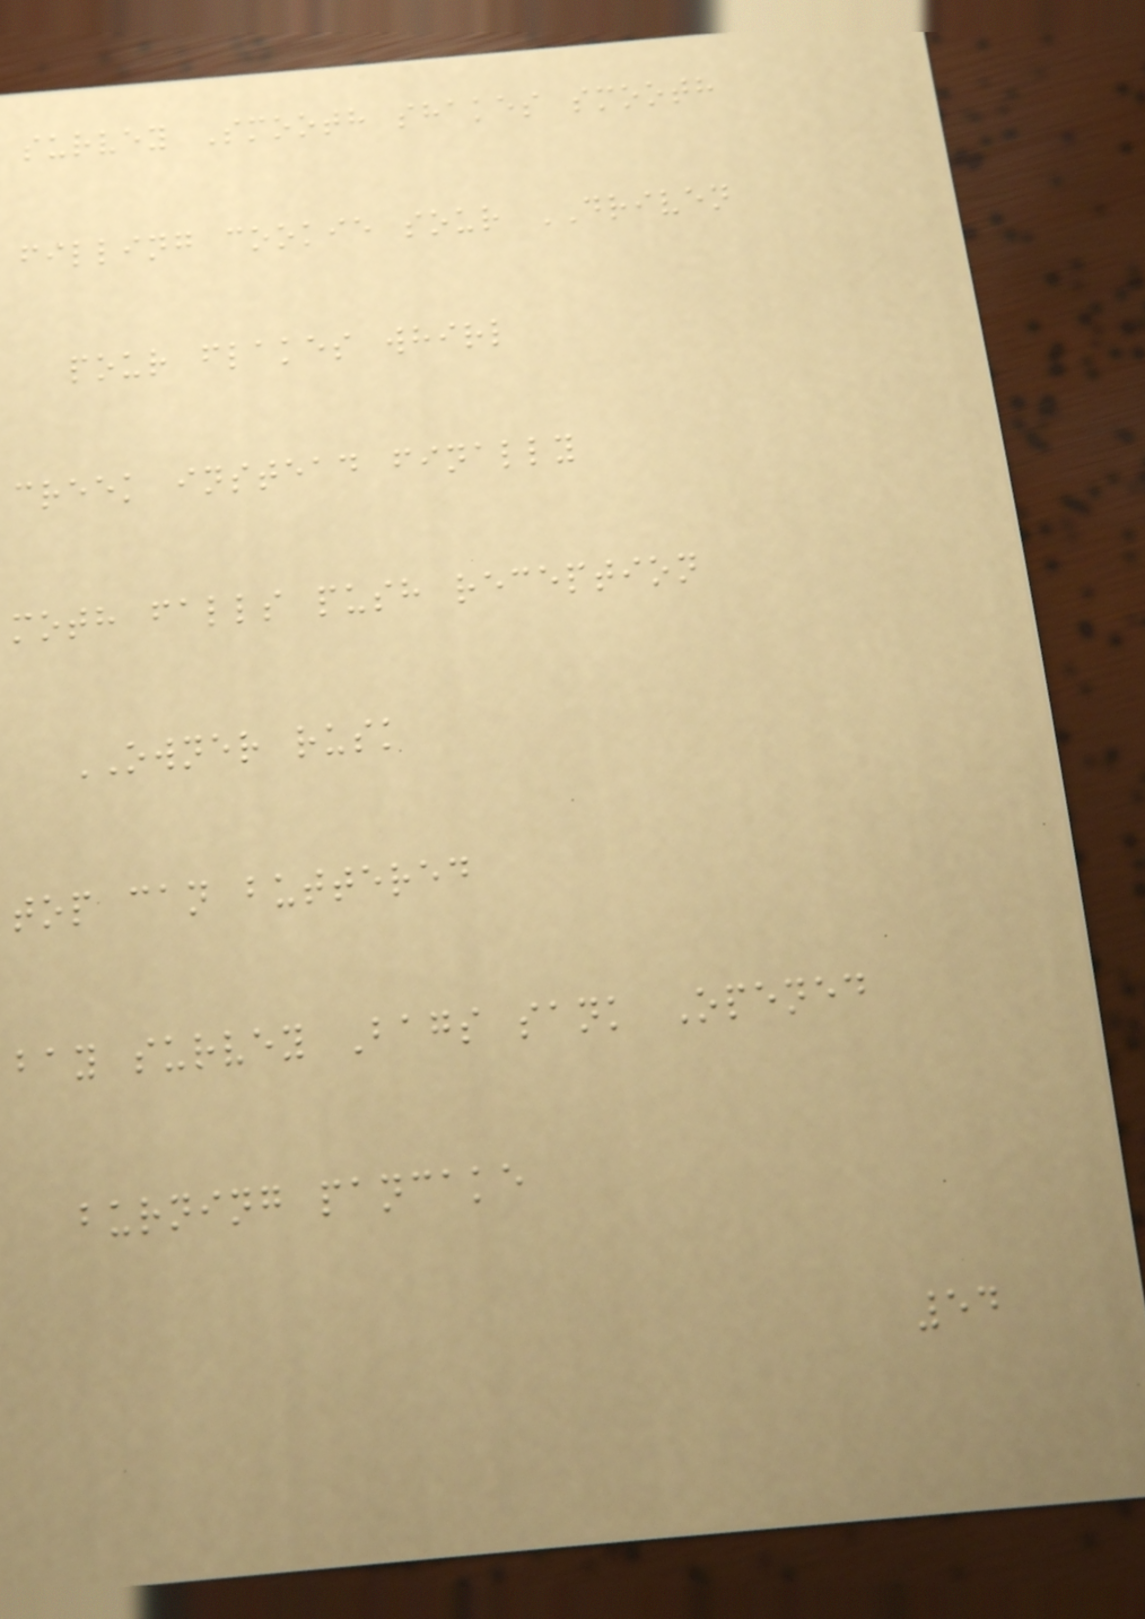survey Smooth shakes smooth
filling cookie sour DRIVEN
pour flakes whirl
creek instead finally
moth falls push reception
OWNER rusk
top can buttered
bay survey Bags sank Opened
burning pancake
54
